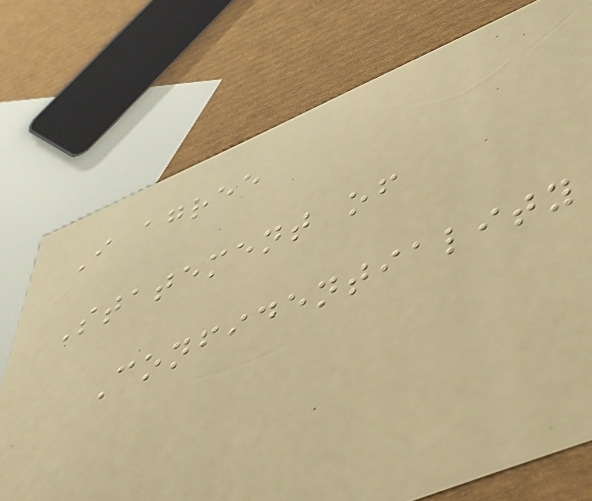I agree
Statement of
Confidentiality
